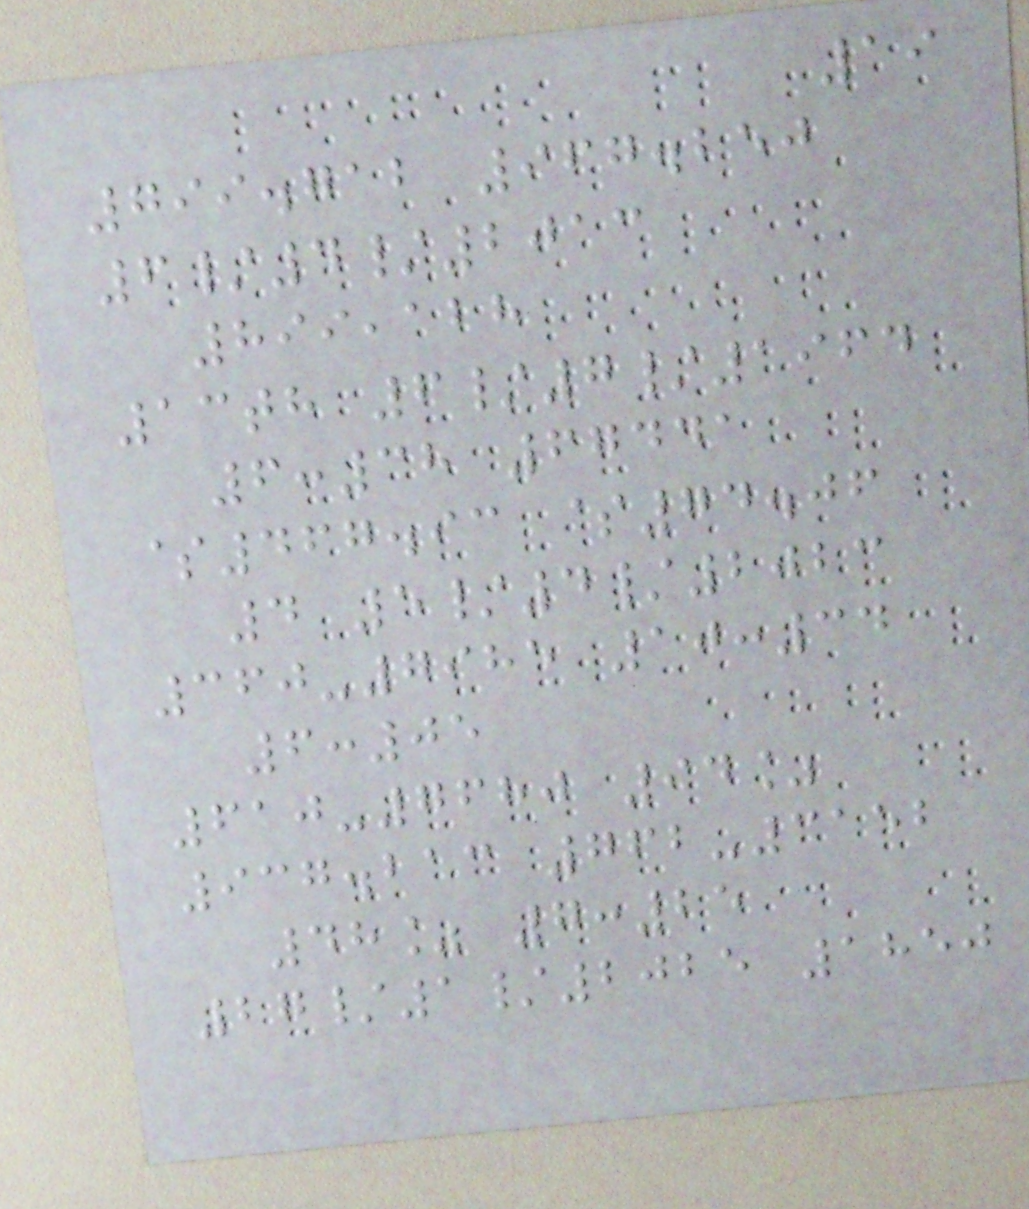19
799.712 967.250
6/4/2013
899,128
13th 6/7/1964
6:38 67441
$467.93 $74.06
4 5/4/2023
360-7985 10:34
6:05
610-7680 94%
937.213 762-3152
48% 7:25
27/1/2025 1850
